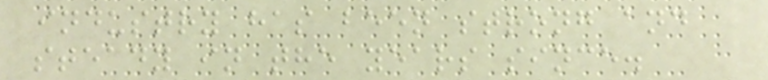industry has been strong and
steady in the years since.
